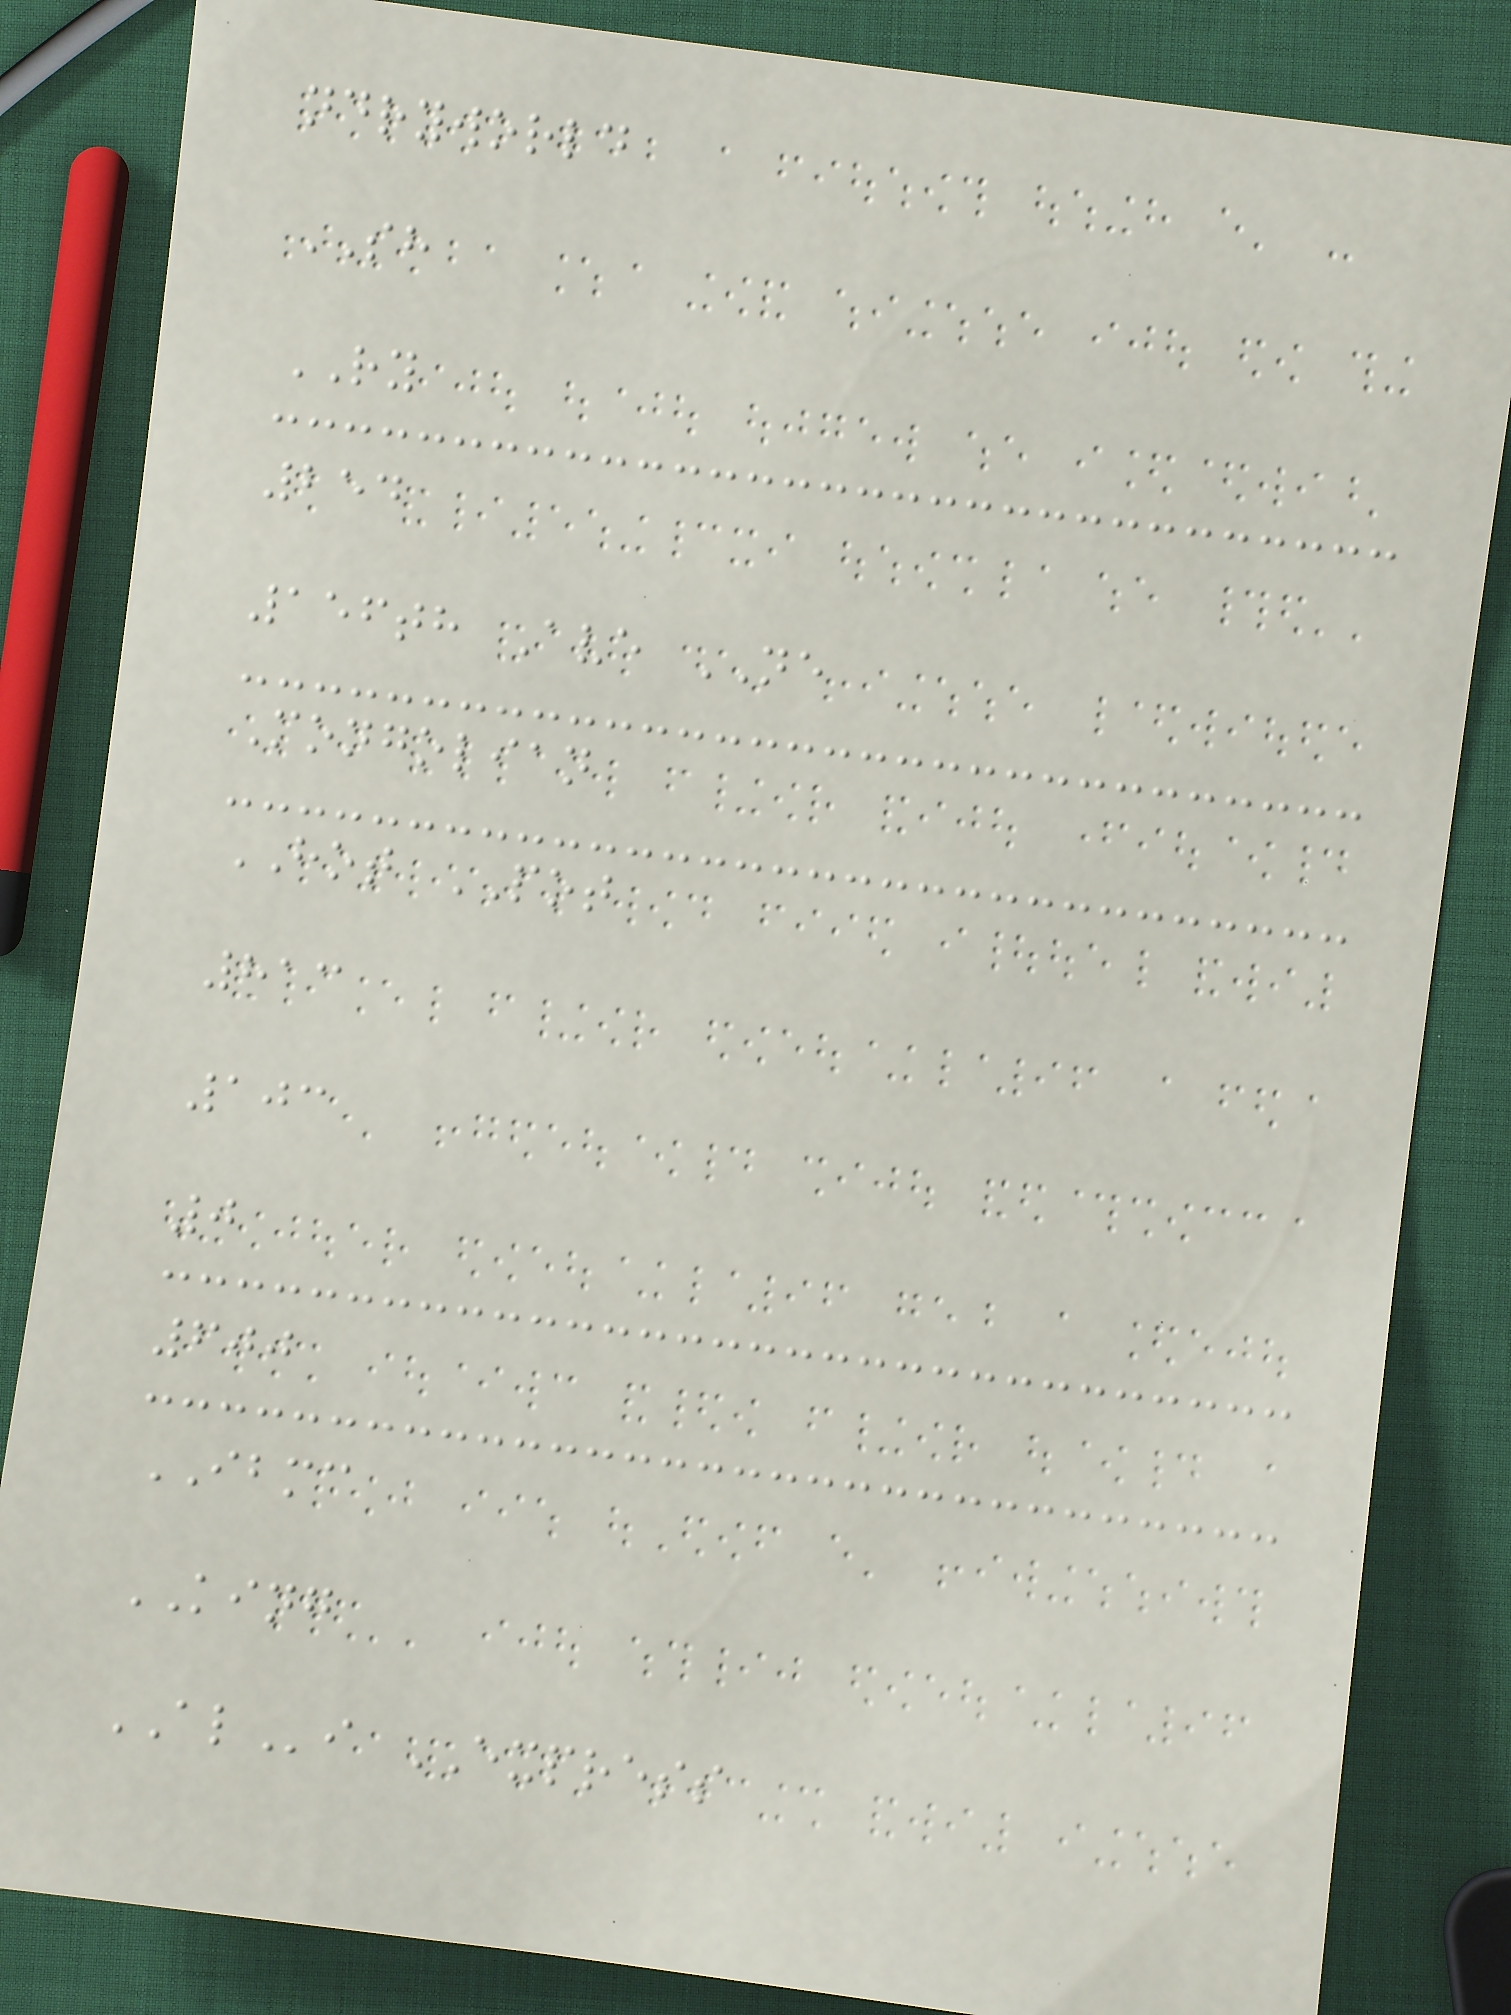ndryworld
SH
RY
254
156th Ave NE
Mongolian
HOT POT
813
103
0
600
IBMC
KING
ALi EXPRESS
